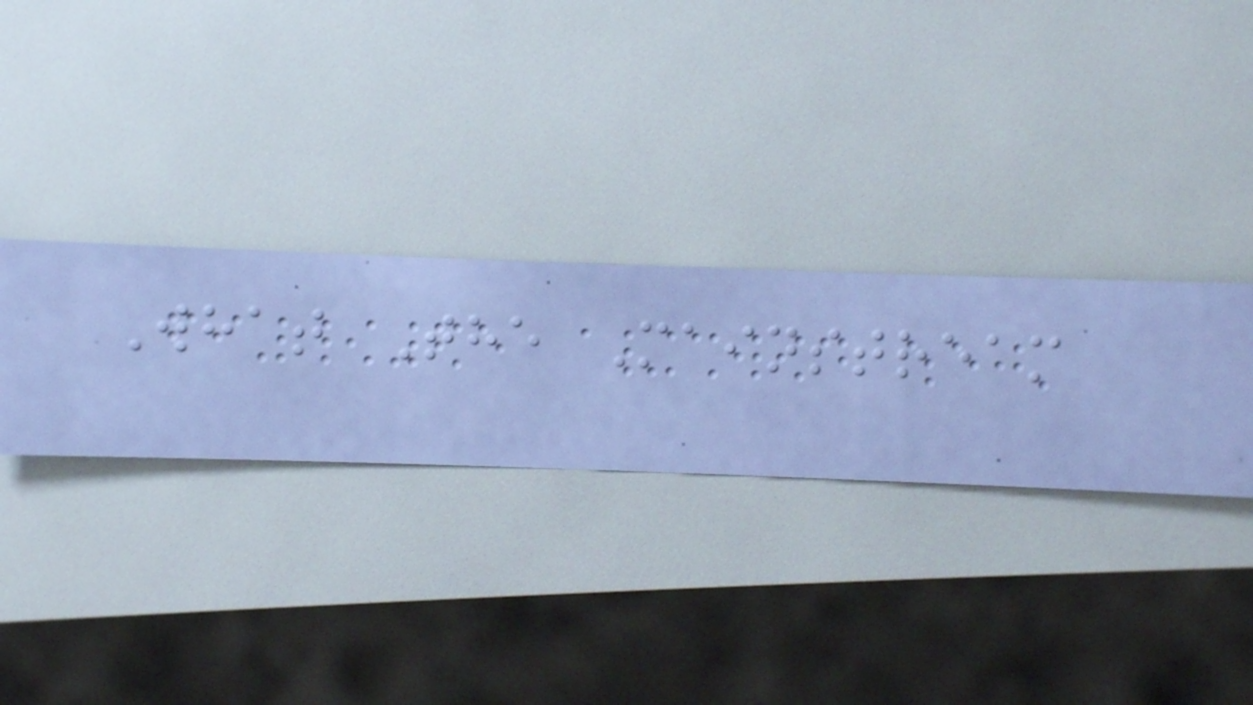What The Mainstream
